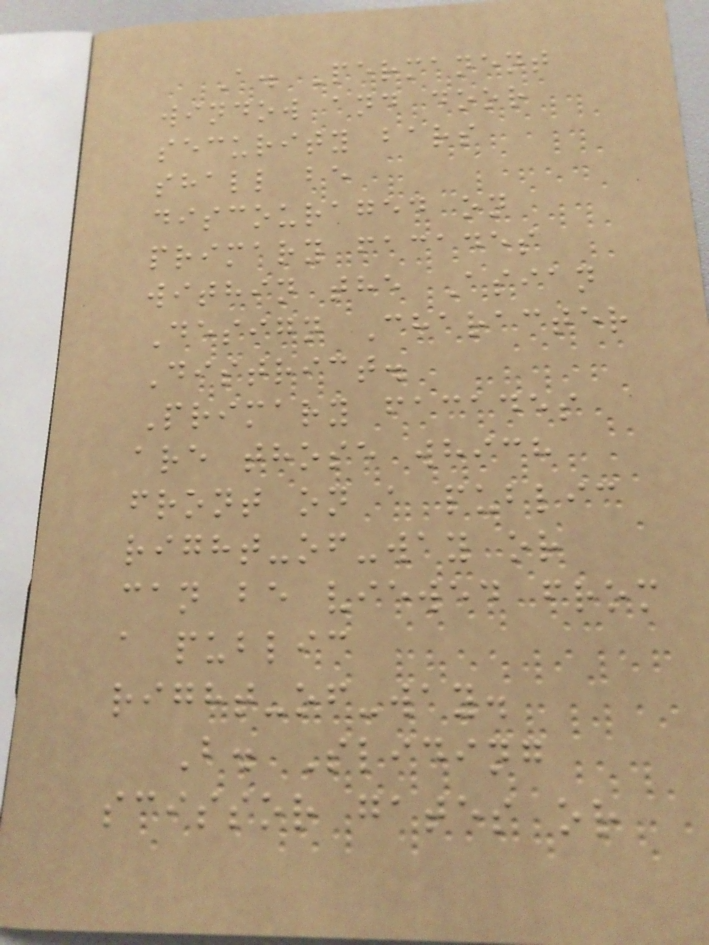A. Permanent
window and door
security bars
shall be
discouraged on
primary facades
within the Asian
Design Character
District.
Primary facades
are those which
front on a public
right-of-way or
can be viewed from
a public
right-of-way.
B. Sliding
scissor gates or
